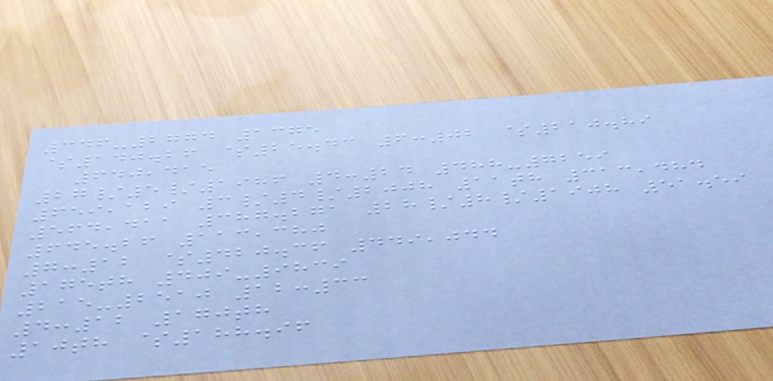346-2774 1375
$140.26 $25.43 6:02 $210.89
640,415
27/5/1986 4:24 488-7259
659,129 3/4/2008 11th 313,484
564,411 387.271 28/8/1908 51.59
645.26 113,380
7:12 $420.36 449,044
175th 409-9839
215-2510 12:33
4:12 170th
10th $188.96
